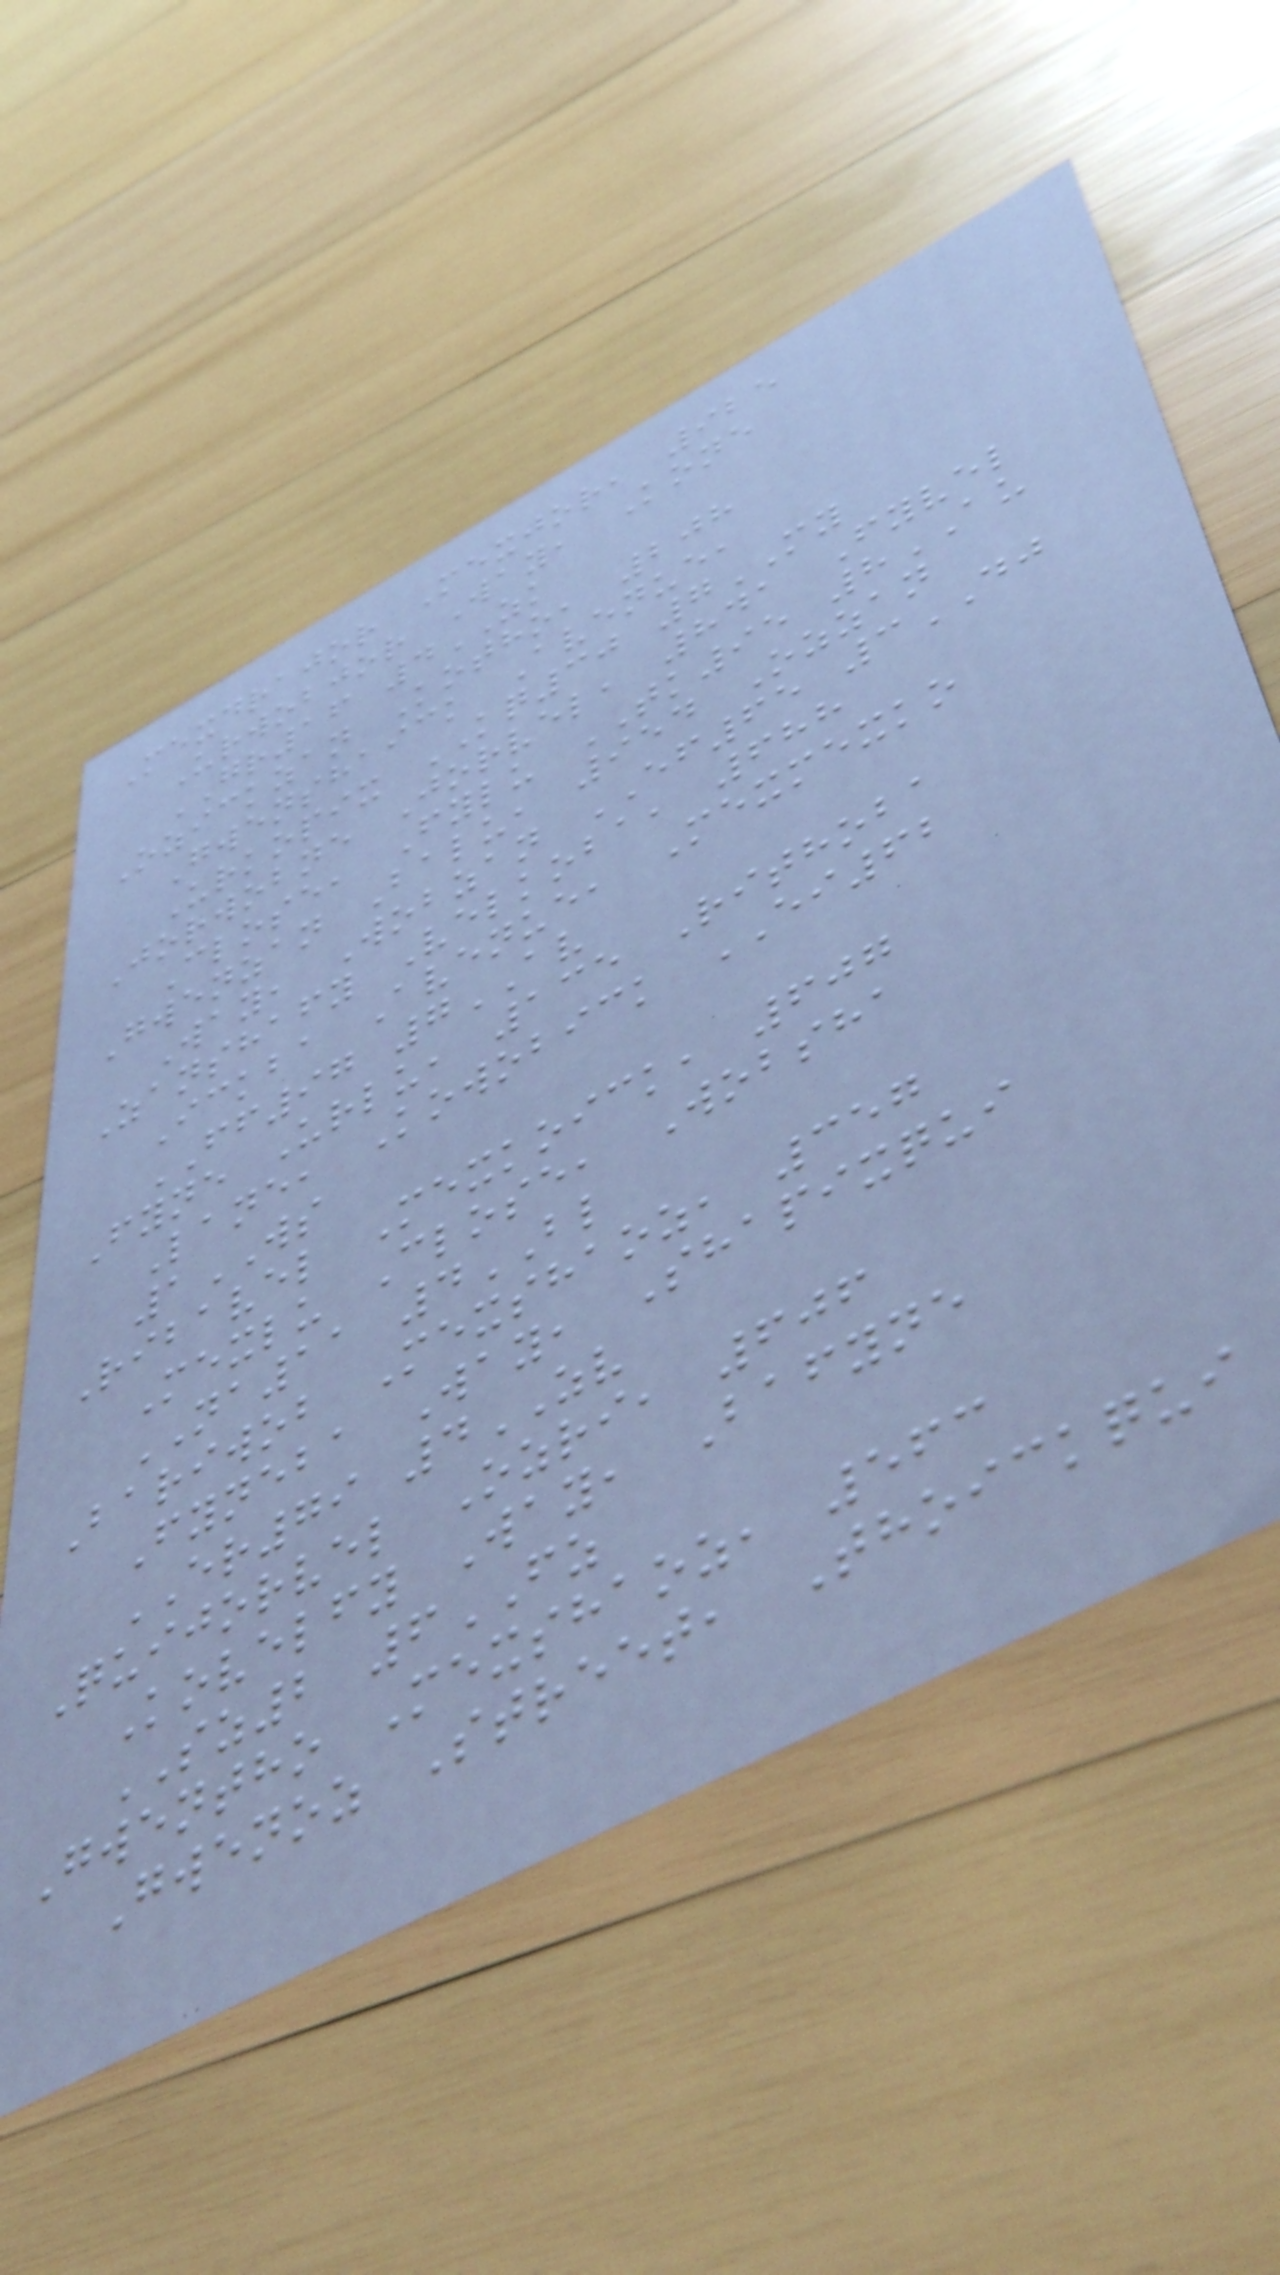Mexdrajor Mexjor, 925
Urwobjor Way, Kone
GR16 4ZK
Ozickzan Kotho, 208
Gwenshaick Avenue,
Urkopix KQ30 7MY
Jorwobne Jorvel, 841 Fyvel
Close, Fylu TK95 8AU
Gwenzan Balu, 954 Ozzan
Way, Wobzan EF65 3DJ
Zanshafy Velkoba, 688
Ickba Avenue, Mexmexko
FF97 7AV
Fyne Urlu, 135 Rithoba
Lane, Kowobick EI62
1WS
Ribavel Mexkoick, 607
Mexlu Close, Wobsha
NA11 4BL
Bariwob Mexshaoz, 357
Fyneba Way, Shapixqui
ER79 4ZV
Quijorvel Ozri, 606
Kovelfy Way, Bafyne
SZ2 6FZ
Gwentho Mexshaoz, 563
Gwenoz Street, Thoickqui
